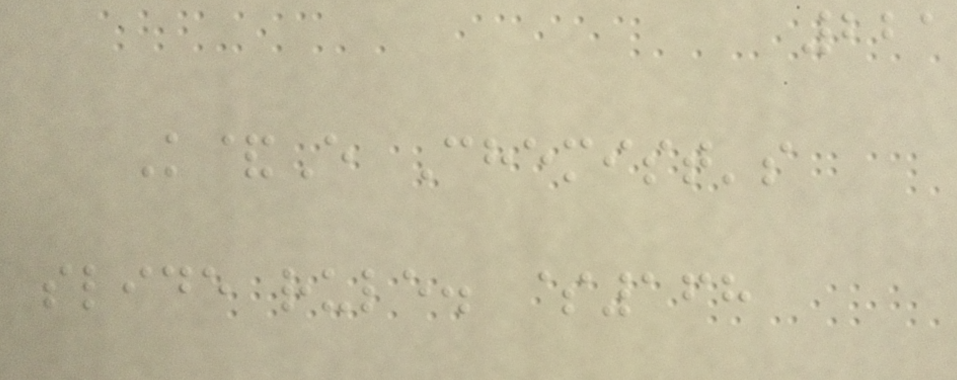221
K&E Chemist's
slide rule. $168
